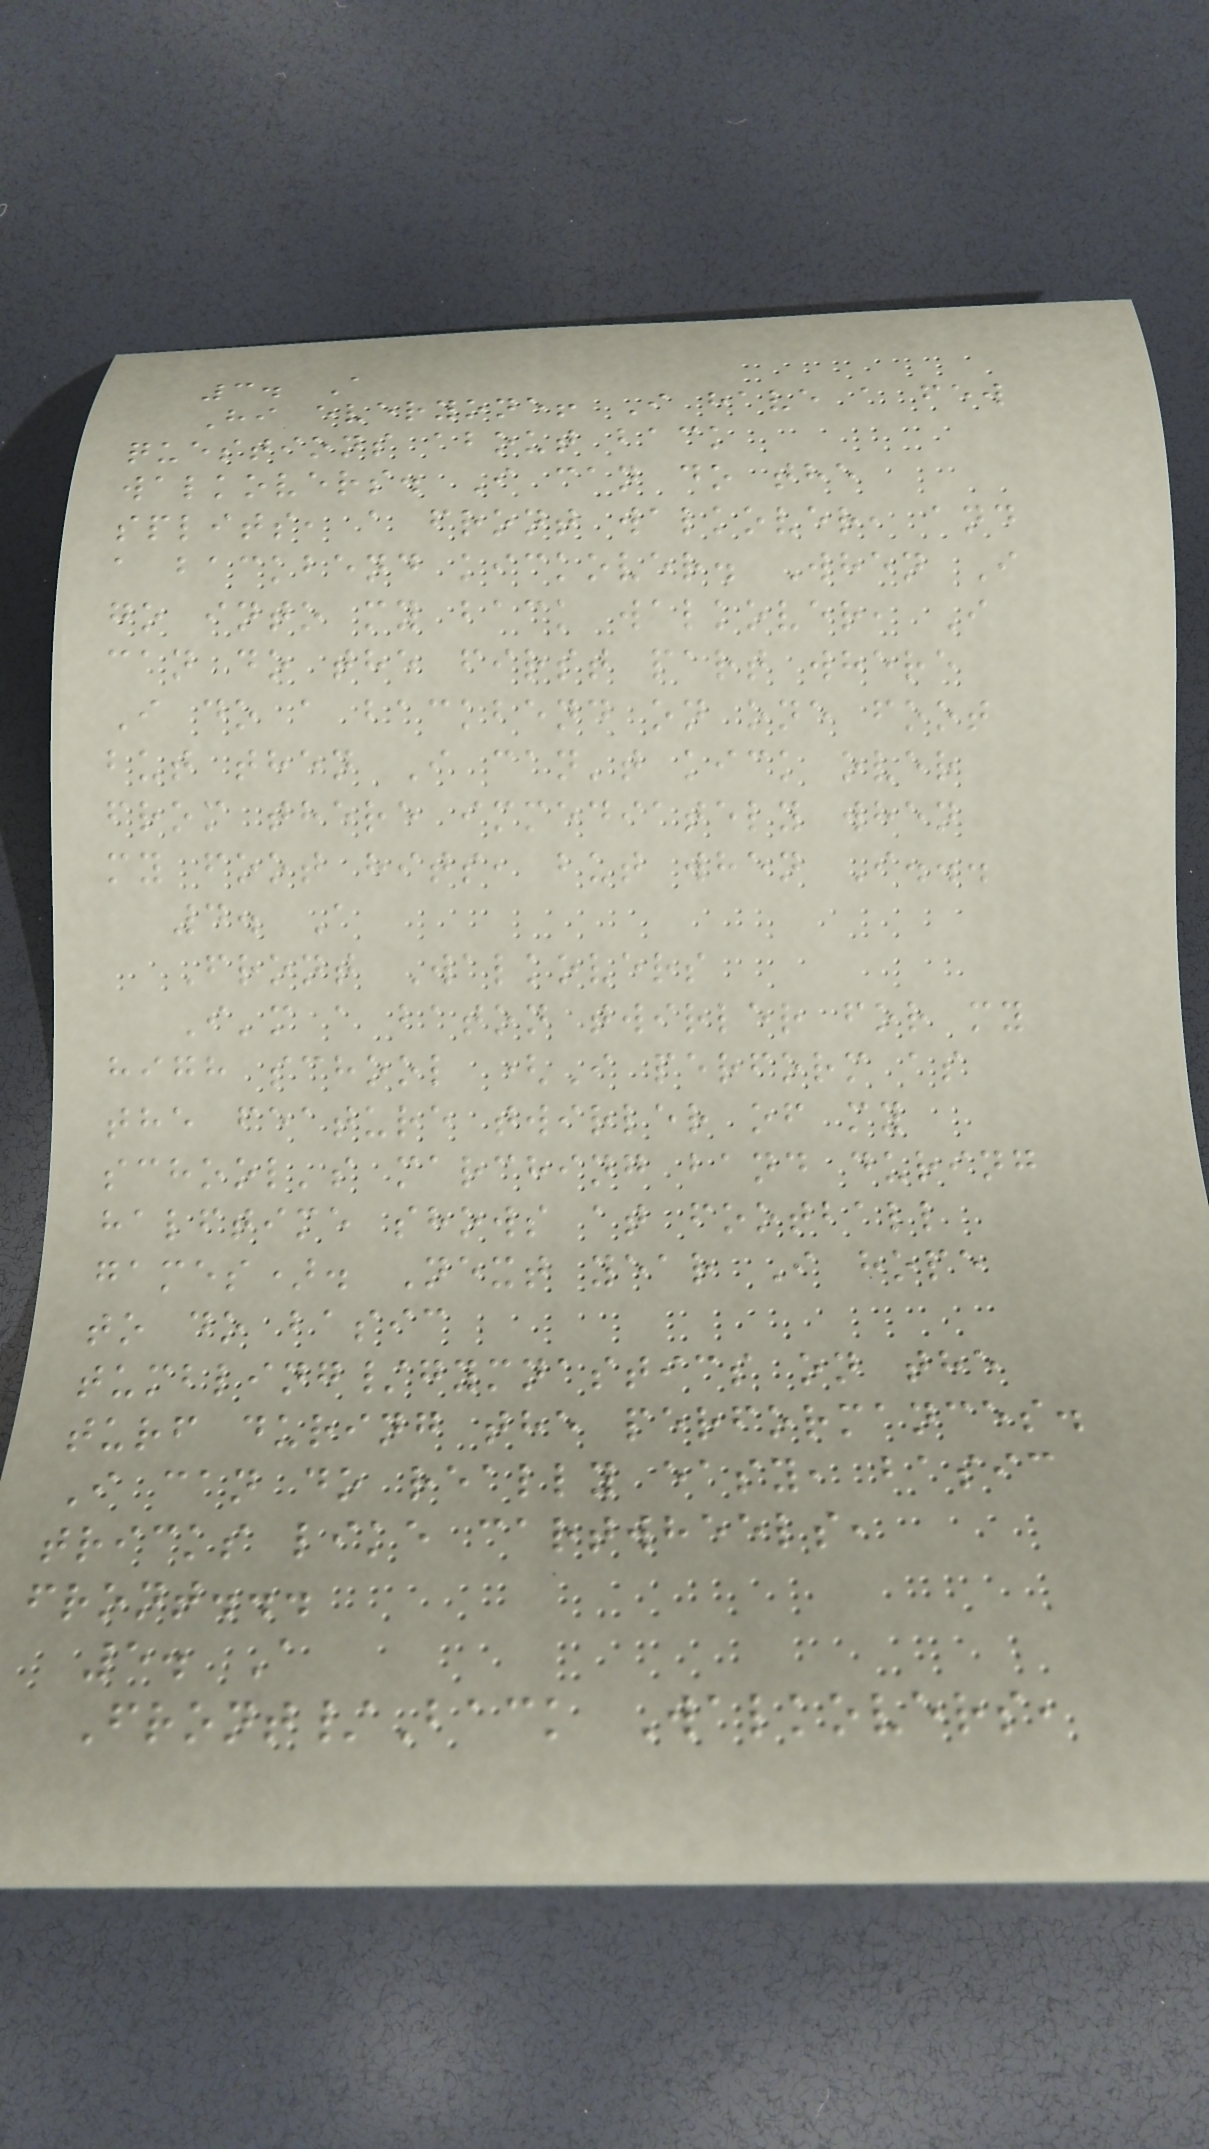3. A
Hi everyone! I have a few
questions about back
walkovers. I can do the
splits, a front walkover, and
a backbend kickover. When I
go into my back walkover, I
can do the first part where
I do a backbend on one foot
but then I can't kick over
from there immediately when
my foot hits, but when I...
4. A
Front Walkovers
I'm a baton twirler for my
high school (I perform as
the feature twirler of my
school's marching band during
halftime shows at football
games). Next year I hope
to do basic
tumbling/gymnastics on the
turf during the performances.
I can do really easy, basic
tricks like cartwheels,
front...
5. A
Front/Back Walkovers,
